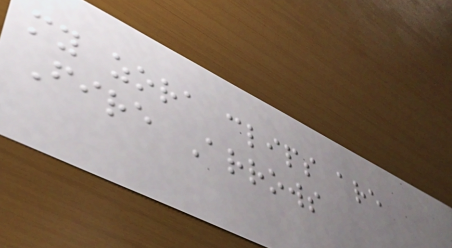my zora clips are
Fire Arrows
